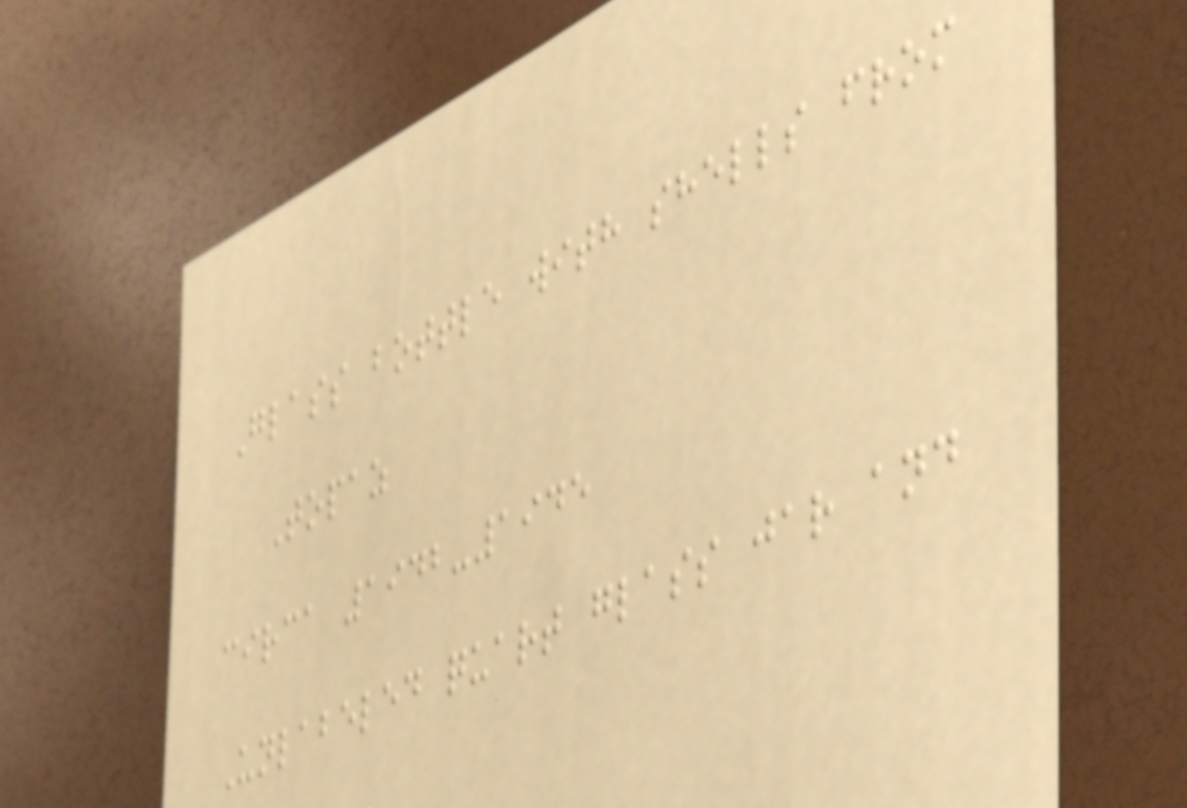Glass bottle with shells from
Topaz
circa 1942-1945
Unlabeled quart glass jar and
